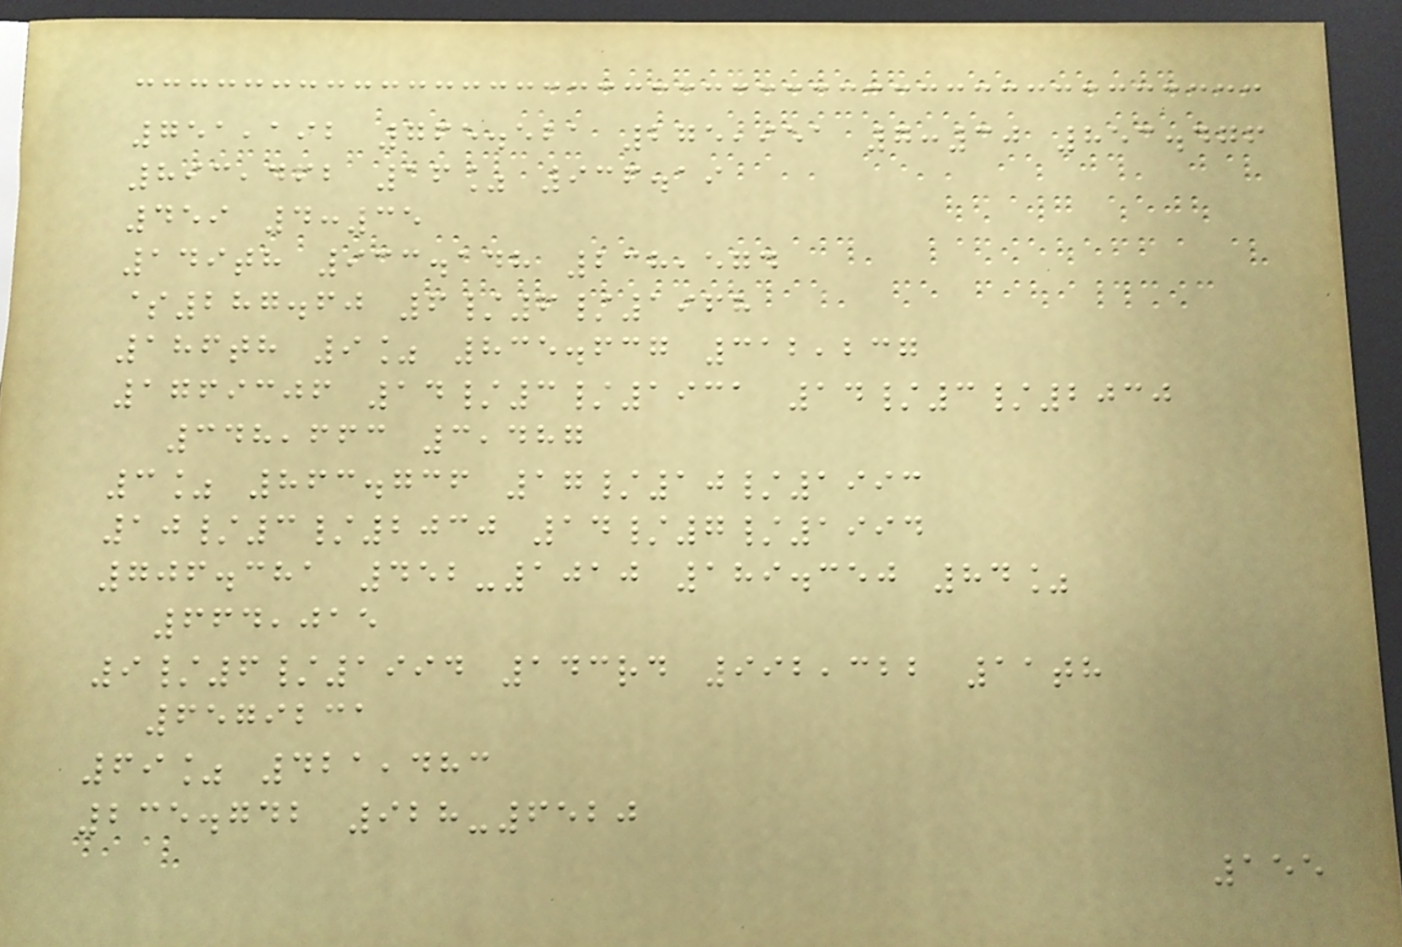751,192 765.521 275,951 7:30 853.476
893,462 16% 936.19
459 4:35
149th 933.148 238,574
$287.60 6/6/1968
186th 9% 835.637 312,237
1769306 14/3/1931 14/3/2030
348,663 3,487
3% 863.736 17/10/1993
10/3/2030 14/7/1994
706.381 452-1010 189.350 84%
664,015
9/6/1994 143rd 992,322 11th
6579231
69% 421,483
235.742 928-6520
155
